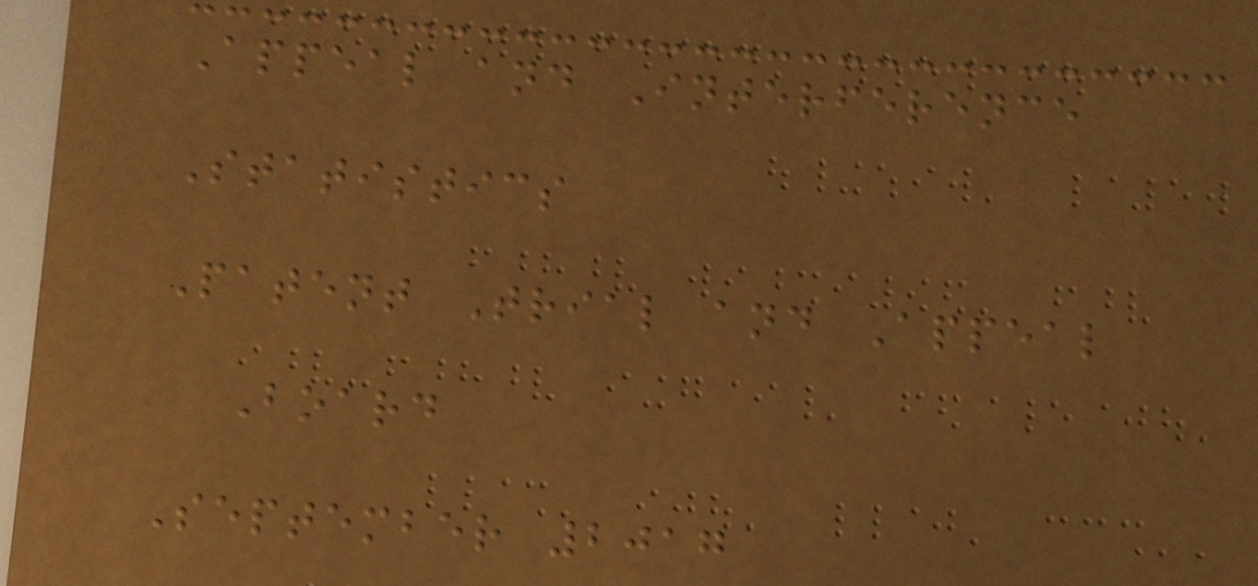Appeal and Interference
Statistics
Patent Trial and Appeal
Board
September 2017
